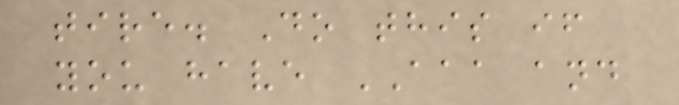tire. Do this if
you have AAA and
